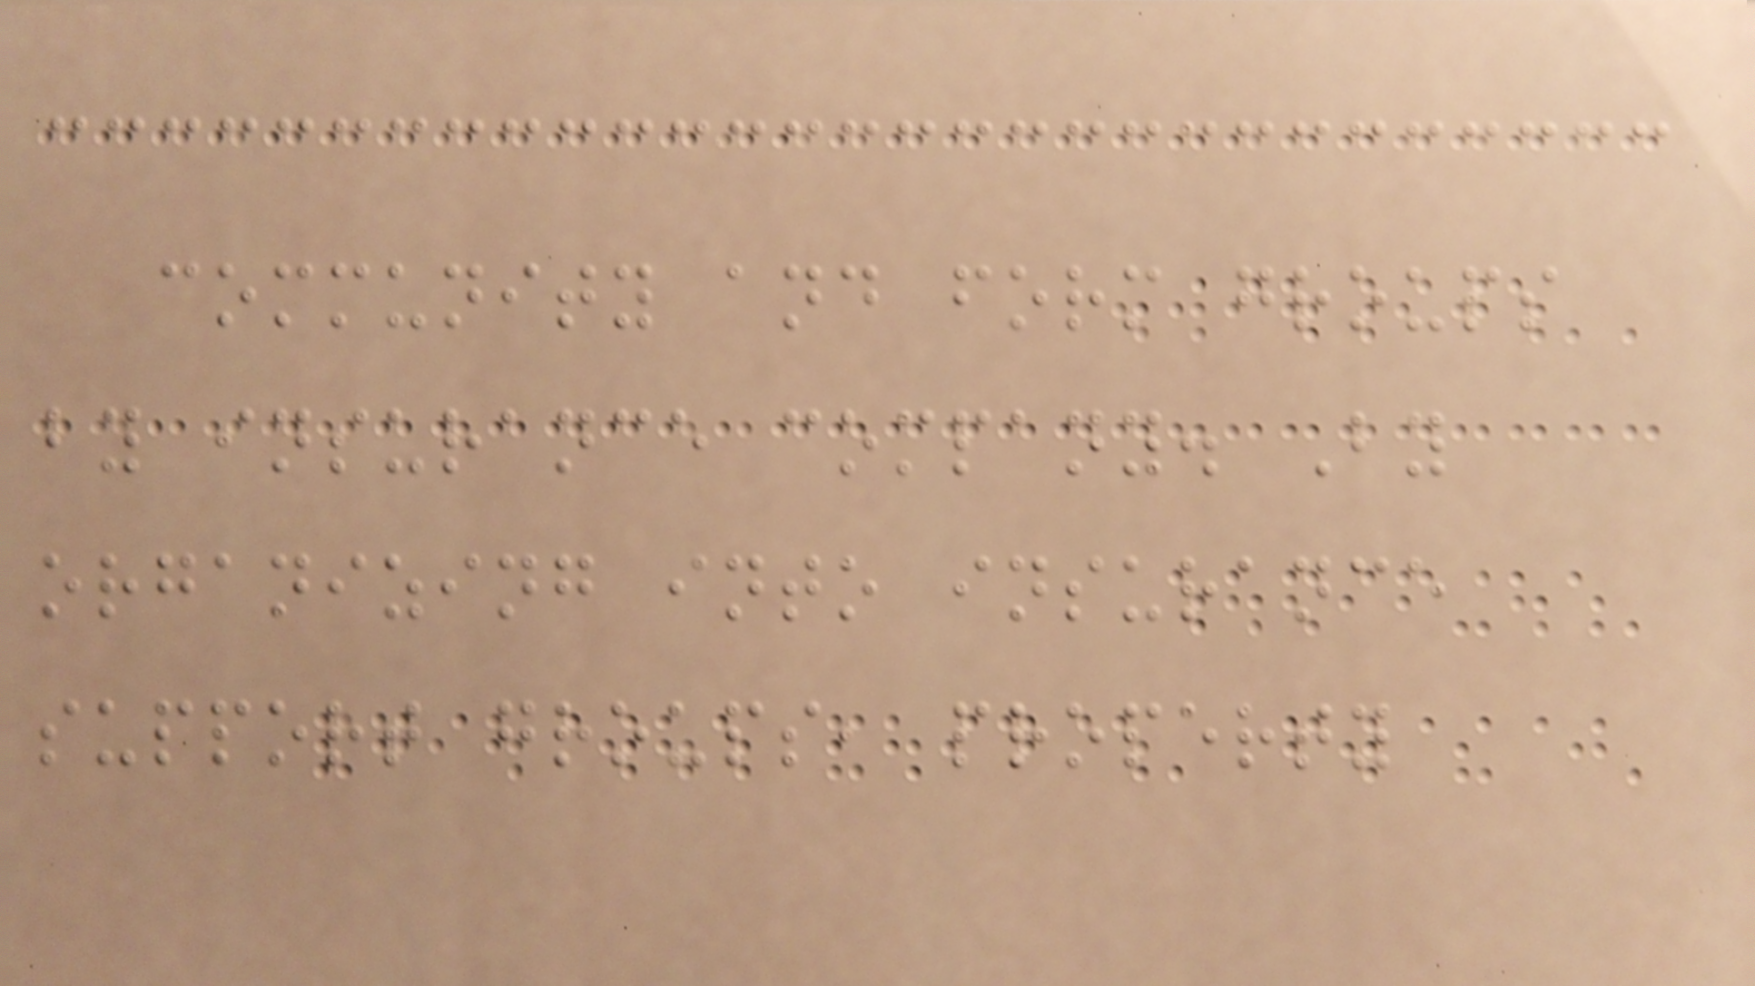community and form groups
by insurance company. By
organizing into insurance
support groups, property
